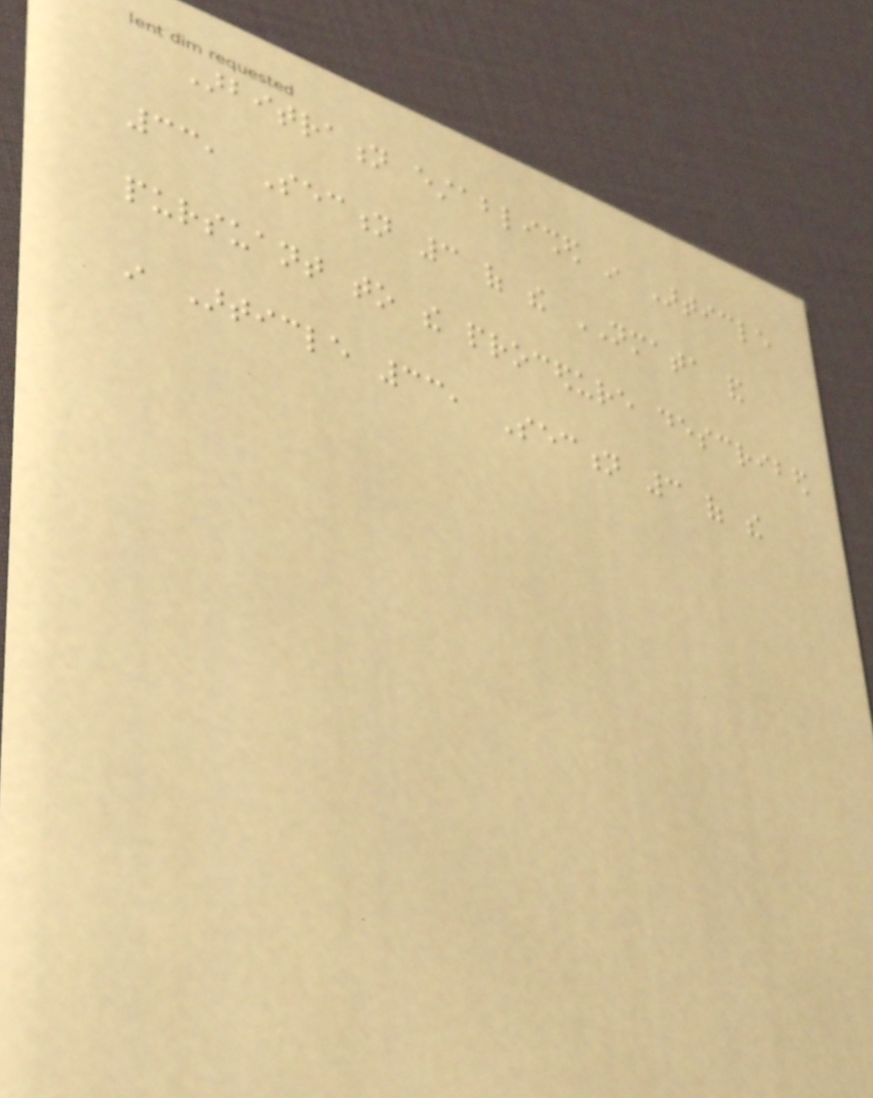Arbitration established in Article
33, Section 3 of the NMATA and
pursuant to the procedure described
in Article 33, Section 3 of the
